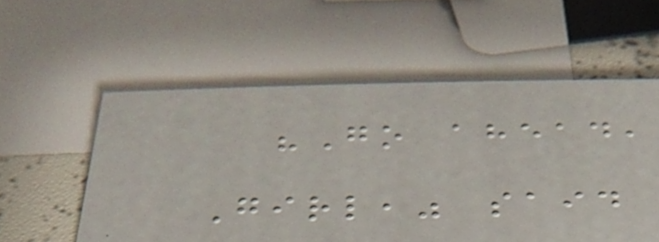"Go ahead,
Girl," said
